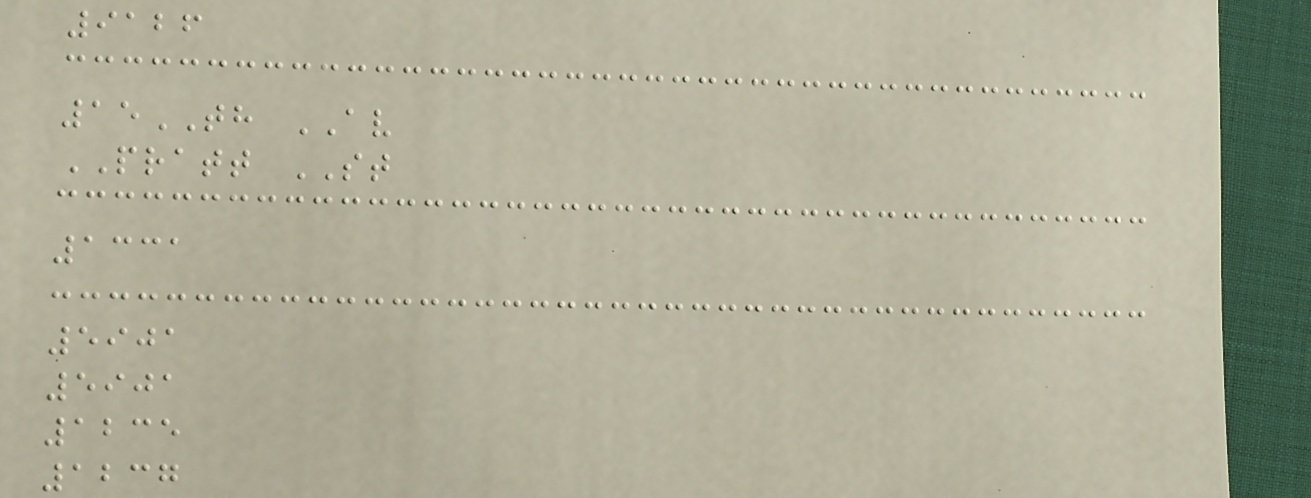9126
15TH AV
PRATT ST
1331
5901
5901
1235
1237
